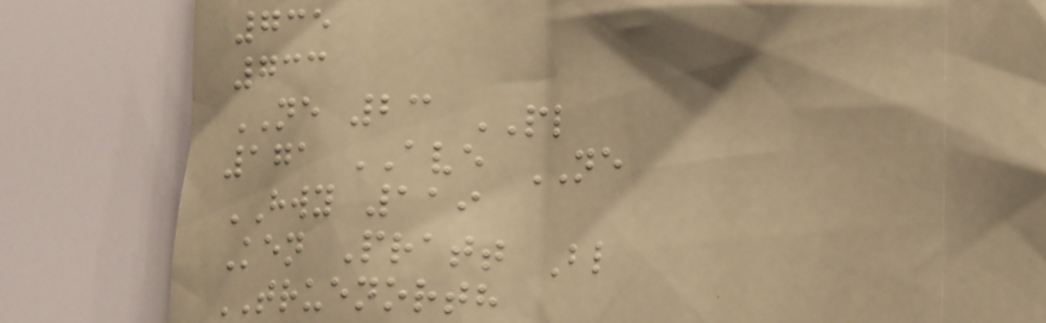735
733
NE 23 PL
171 AVE NE
HWY 119
Ken Pratt Bl
TRUENORTH
